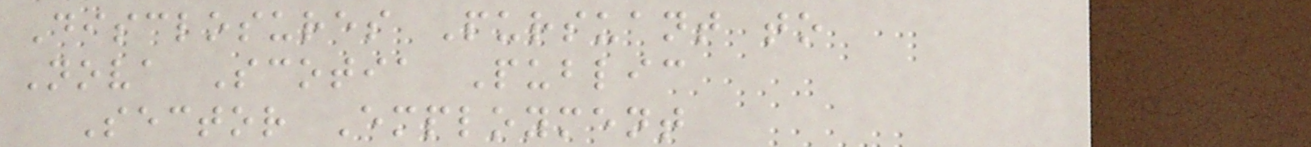Disclosures Pursuant to
Nova Scotia Public
Sector Employment
